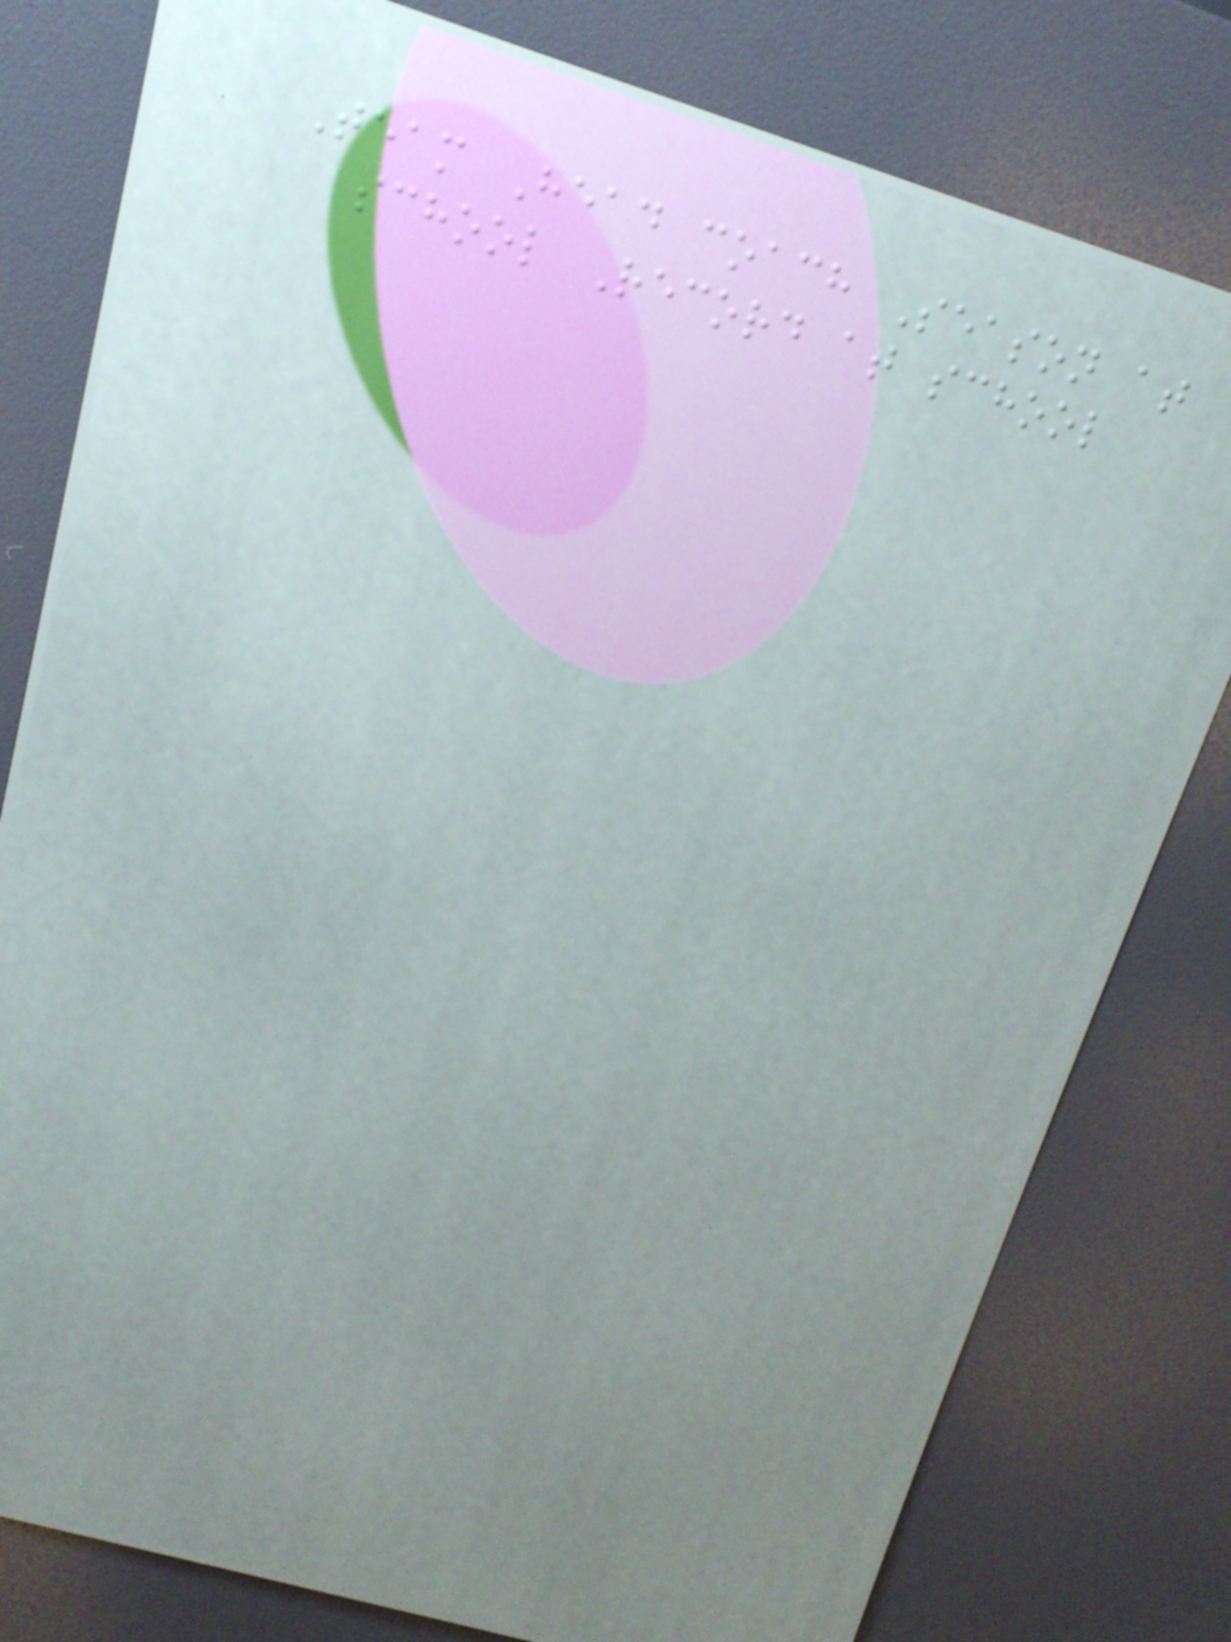Team Head coach Season at
school Record at school
